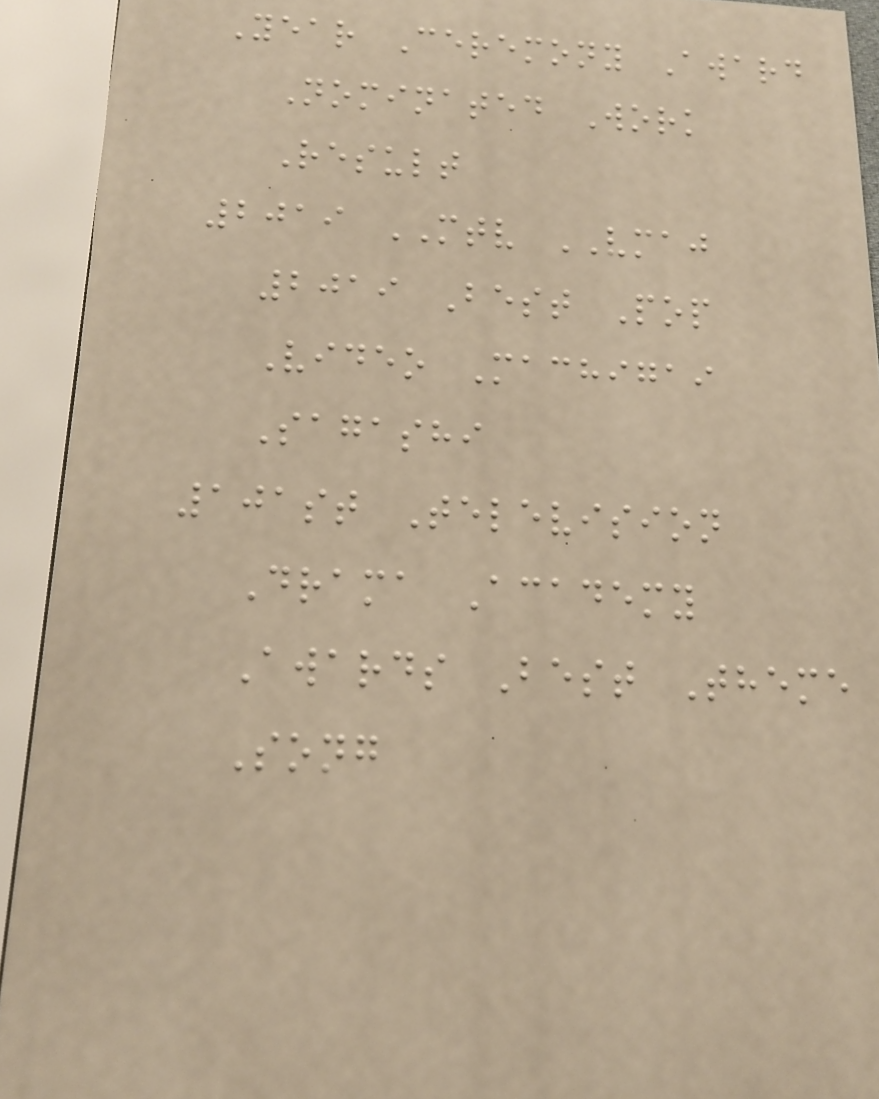Year Ceremony Award
Nominated Work
Result
2019 MTV VMAJ
2019 Best Pop
Video Machigai
Sagashi
101st Television
Drama Academy
Awards Best Theme
Song
